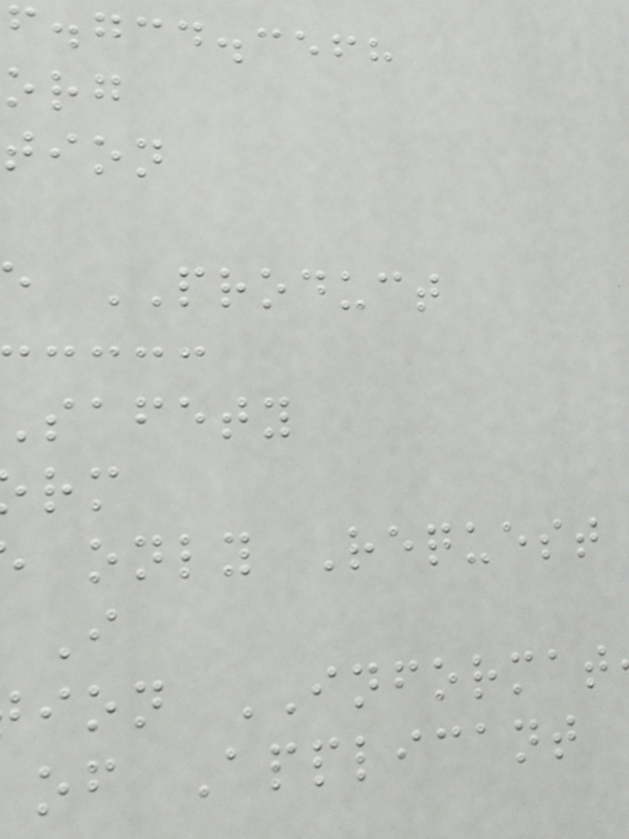f.gcd.cefh
tion
PRODUCT
safety
only Request
ion INFORMAT
of Applicant
